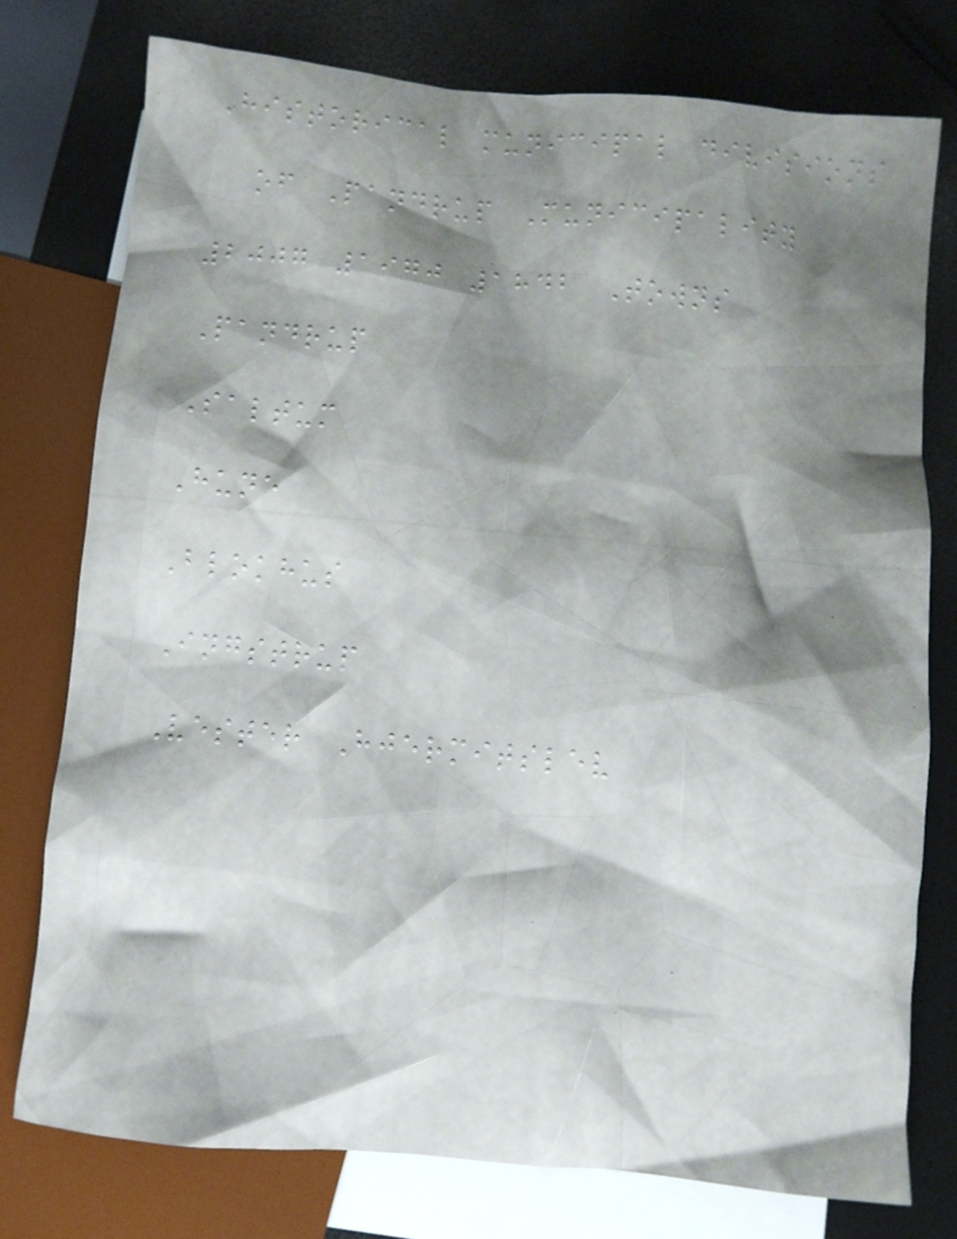Historical municipal divisions
of Pandrup Municipality
2007 1970 1842 Towns
Pandrup
Saltum
Hune
Blokhus
Ingstrup
Vester Hjermitslev
